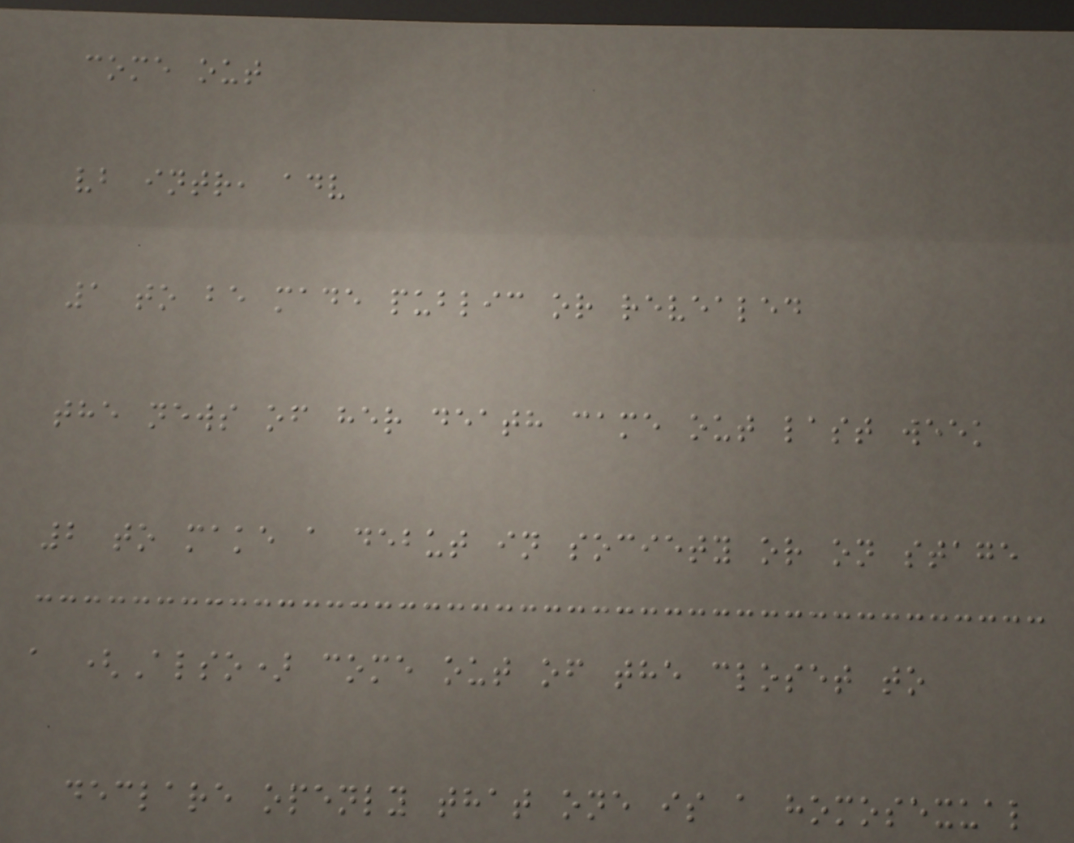come out
vb intr, adv
1 to be made public or revealed
the news of her death came out last week
2 to make a debut in society or on stage
a (Also) come out of the closet to
declare openly that one is a homosexual
